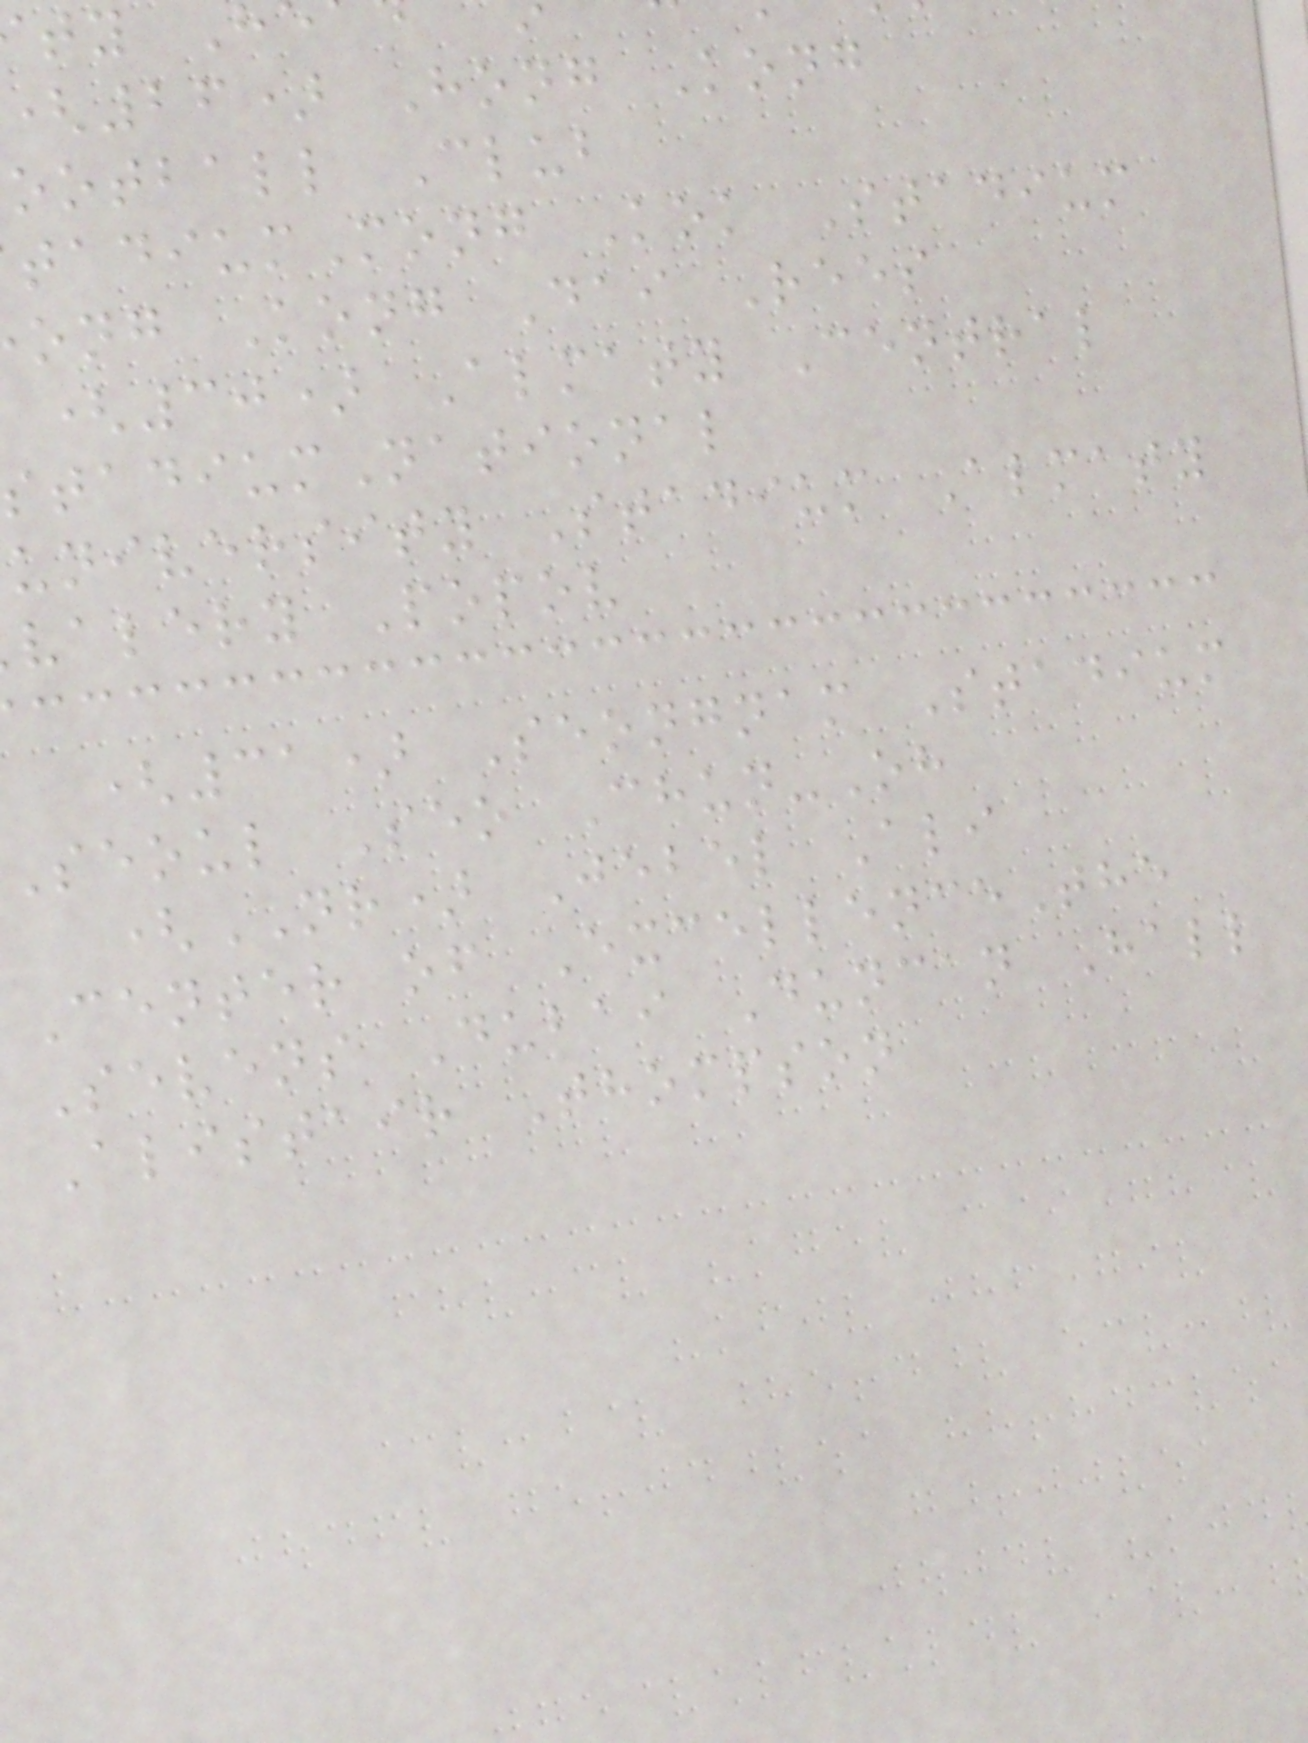26) Hong Kong
ootball Club
tadiumMong Kok Stadium
ong Kong Dai Rees
(30) Almaty Central
tadiumNational
university Stadium Almaty
valery Popov
(31) Seongnam Stadium
Seoul Seo Chun-Oh
(NR) Jebel Ali
Center of ExcellenceThe
Sevens Dubai Duncan Hall
Alistair Thompson
